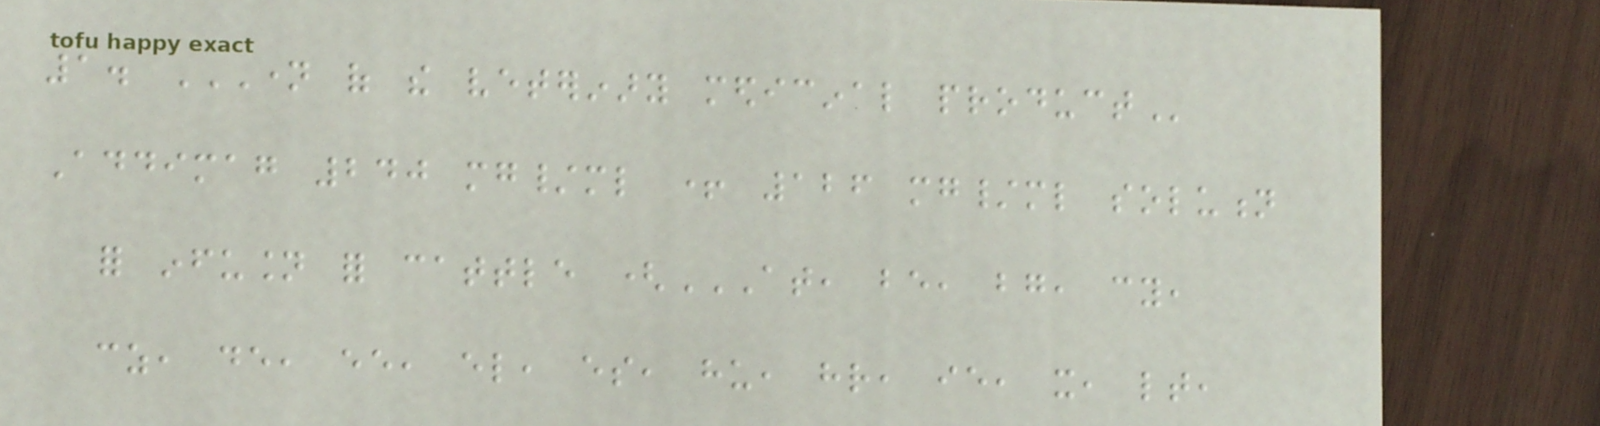1. NAME OF THE VETERINARY MEDICINAL PRODUCT
Addimag 240 mg/ml + 126 mg/ml solution
for infusion for cattle (AT, BE, BG, CY,
CZ, DE, EE, EL, ES, HU, HR, IE, IT, LT,
